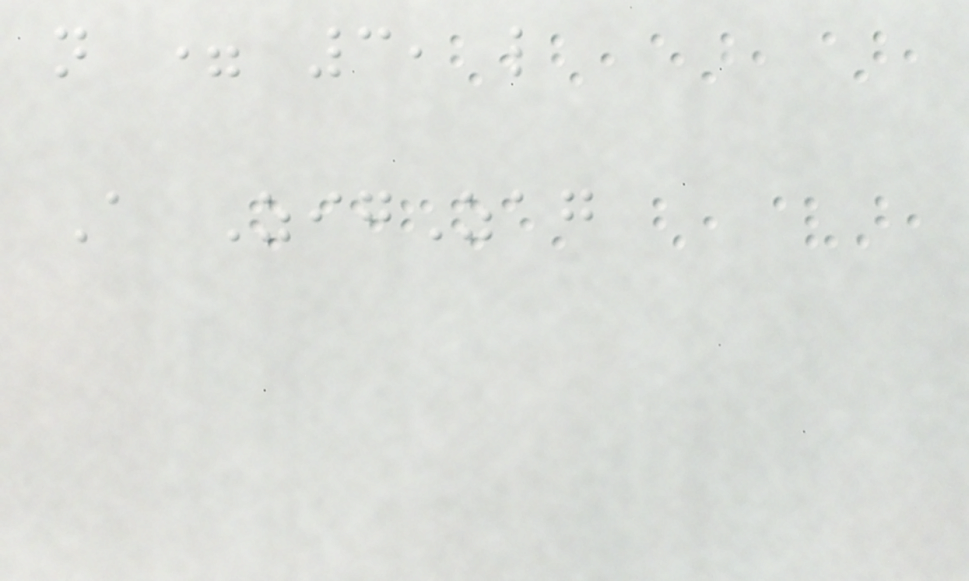n = 3, l
A ZigZag
